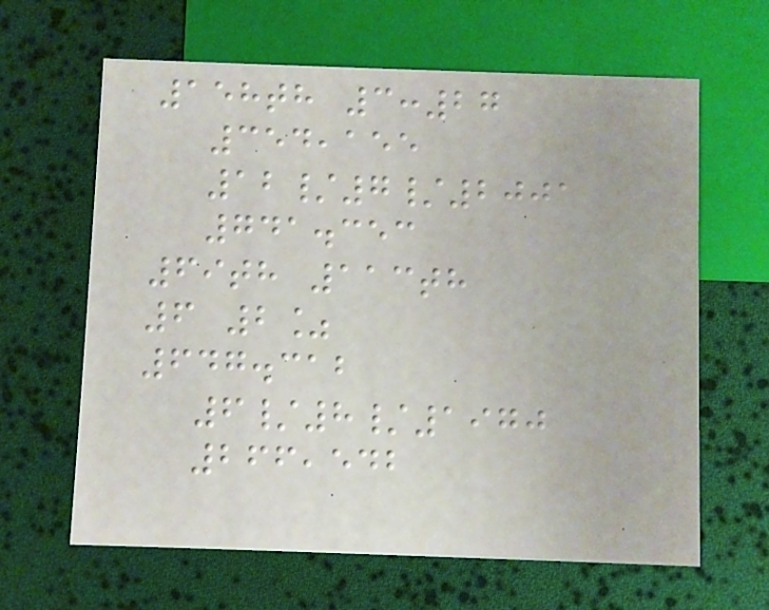158th 3:27
354,155
12/7/2001
741.353
69th 113th
6 2%
647.312
6/8/1970
266,542
